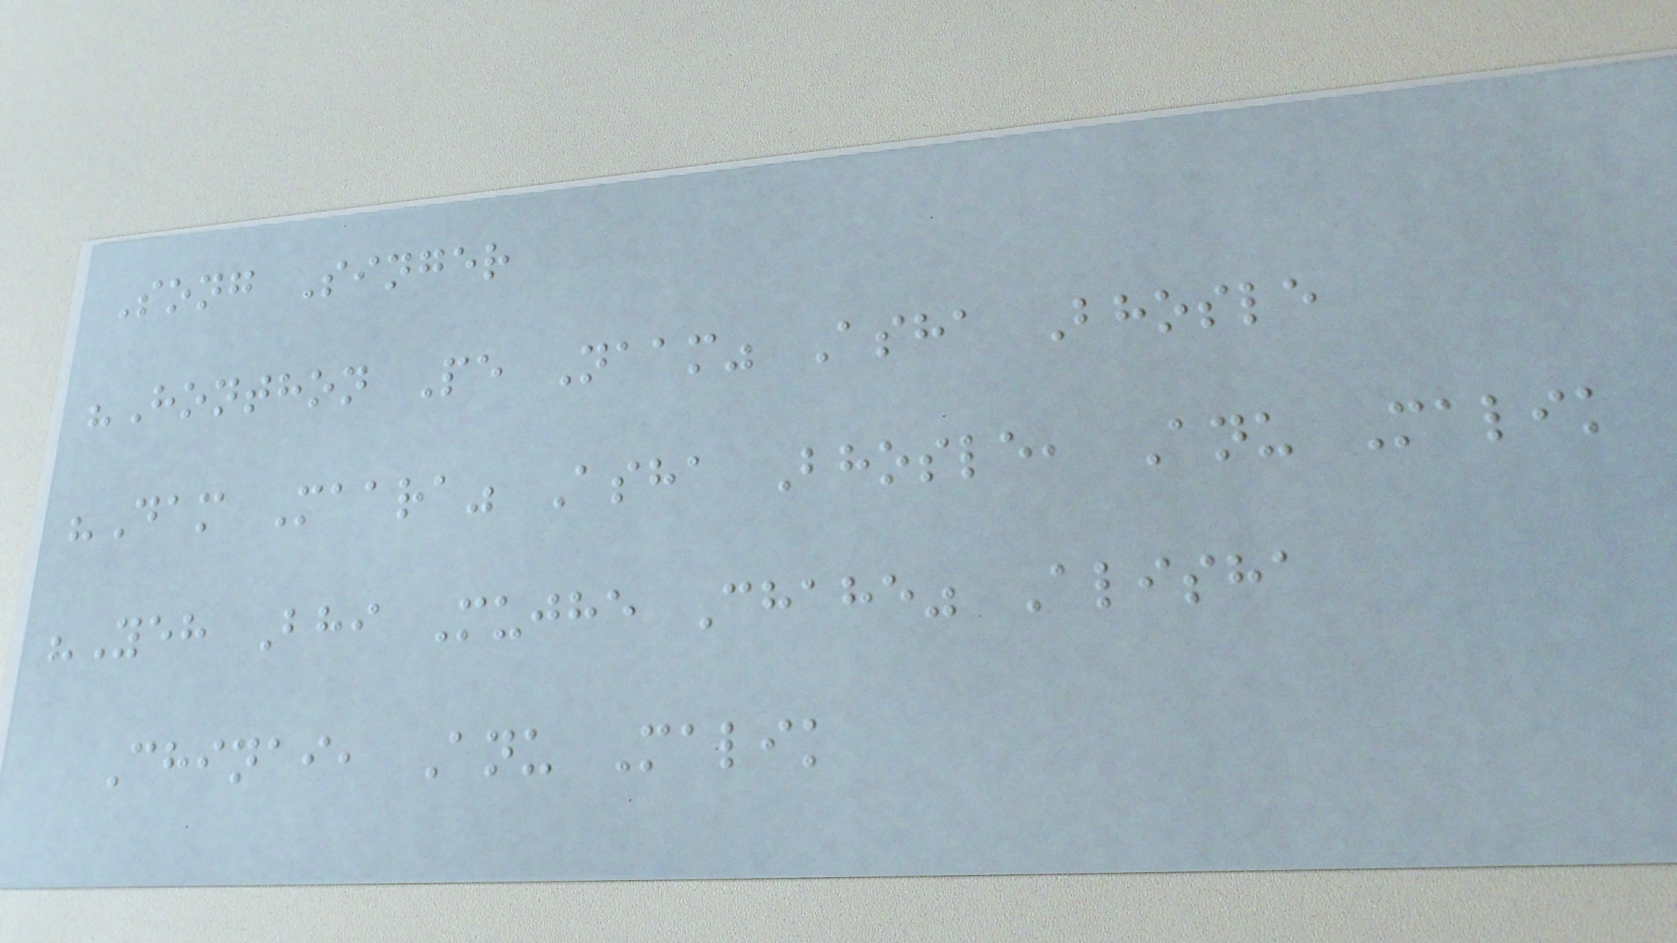Song Singer
"Honthon Pe Naam" Asha Bhosle
"Dam Maara" Asha Bhosle, Anu Malik
"Yeh Bhi Mujhe Chahe" Alisha
Chinai, Anu Malik
